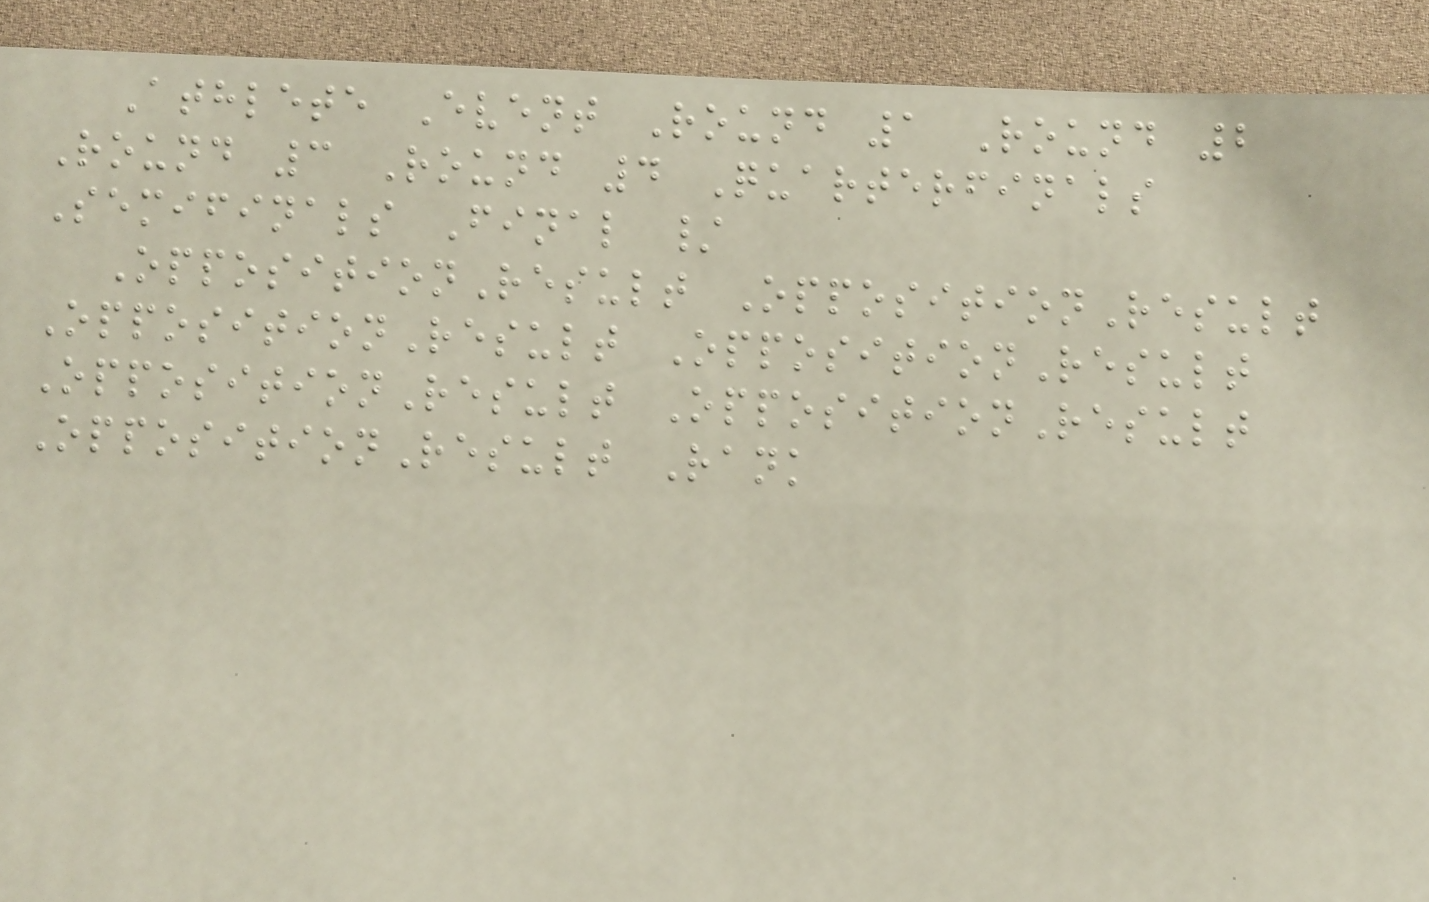Athlete Event Round 1 Round 2
Round 3 Round 4 Quarterfinals
Semifinals Final /
OppositionResult OppositionResult
OppositionResult OppositionResult
OppositionResult OppositionResult
OppositionResult Rank
